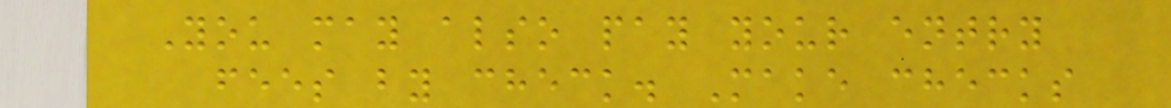You may also pay your entry
fees by check. Make checks
